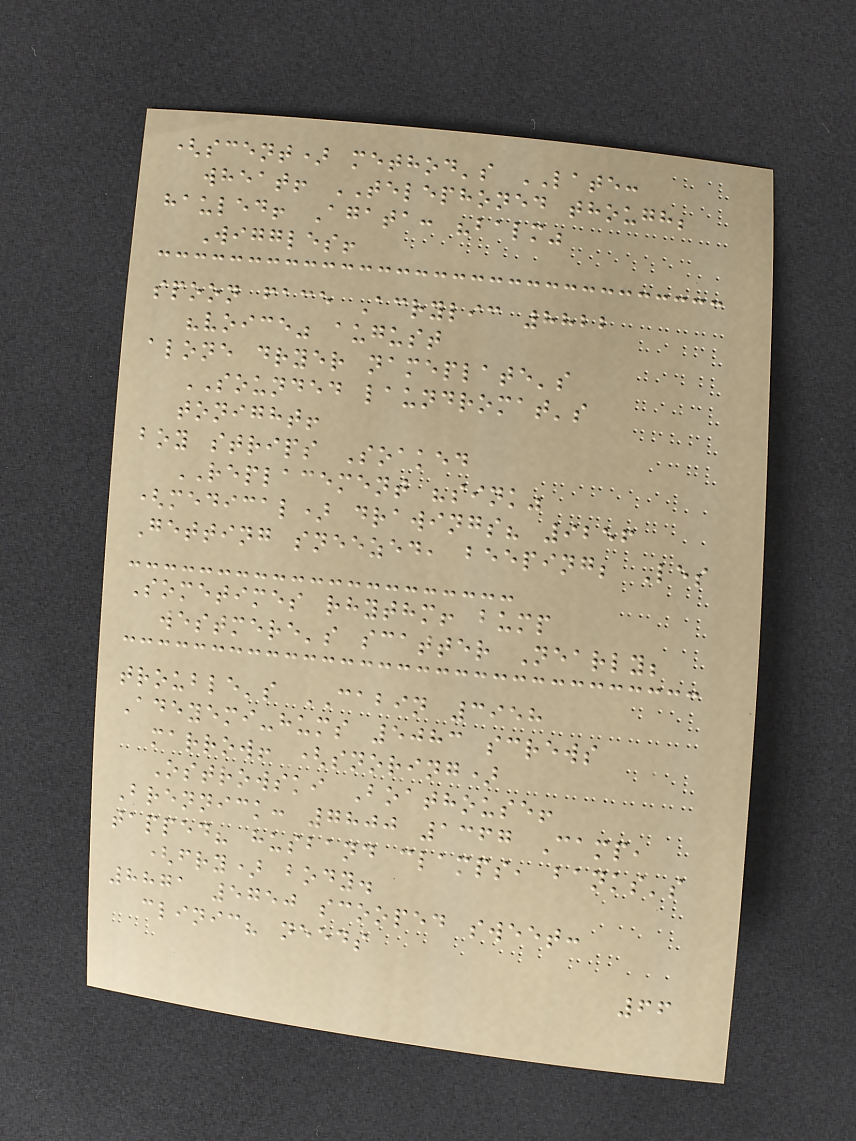(scent) method's LATE:
wheat! TELEPHONED though;
hauled! Agata: "balm"
Wiggles!
spoon face Acrylic 8822
"voice" august
alone dryer nameplate's
SOUNDED laundromat's
tonight!
boy strips Soaked
REPLACEMENT "sink"
(medical) drawings? 9256
Getting sneezed, beeping; Les
Sometimes rhythm! bump
westmere's scatter Nearly;
trouble's CABIN 3958
Adeyemi-hums 5083 screws
marrow! (snoring)
Ostrowski Boathouse!
Brennick: 7800 1367 Camp,
tapped? husband clamps, banks's
(fry) body.
8871 5750 scooped sweet:
clinic? needs
66
